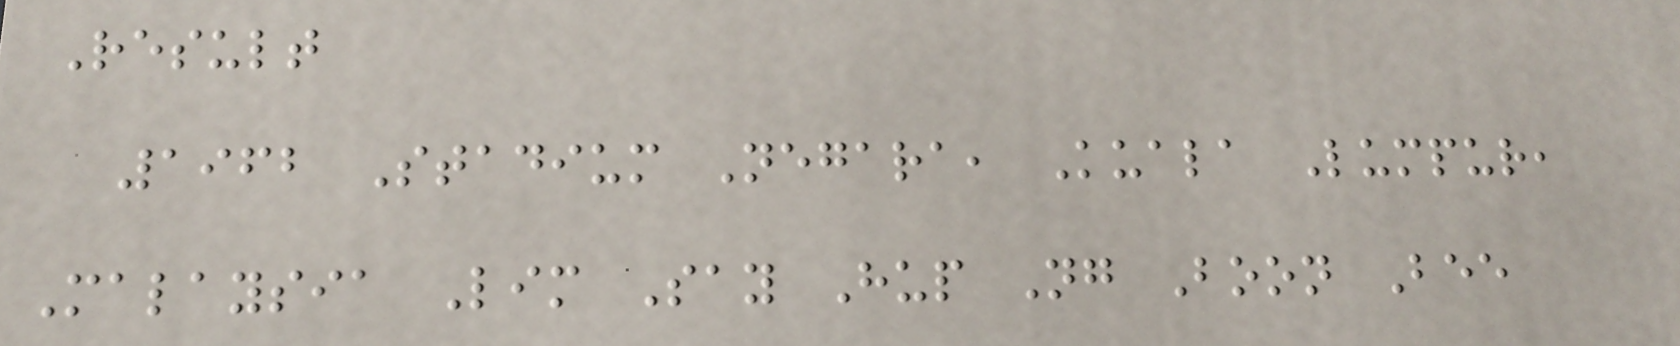Result
1962 Stadium Negara, Kuala Lumpur,
Malaysia Lim Say Hup Ng Boon Bee
